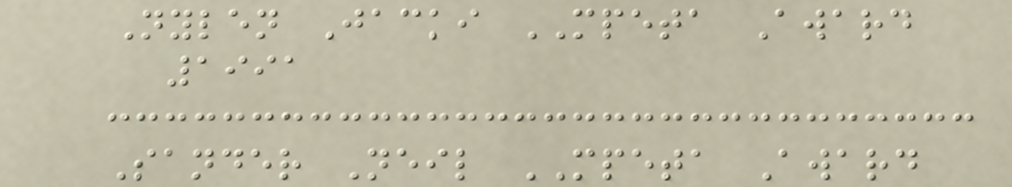Nylen Jacki MPETA Award
1991
Sander Neil MPETA Award
